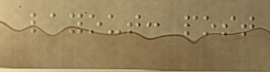layout: post
